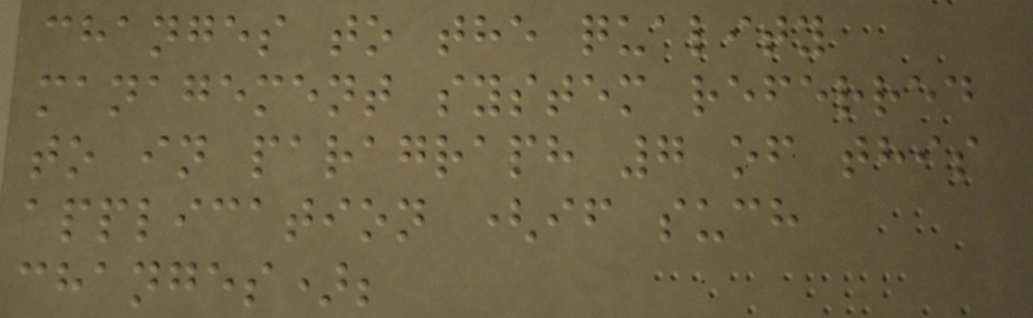changes to the quality
management system referred
to in paragraph 7 of this
application (if such
changes);
